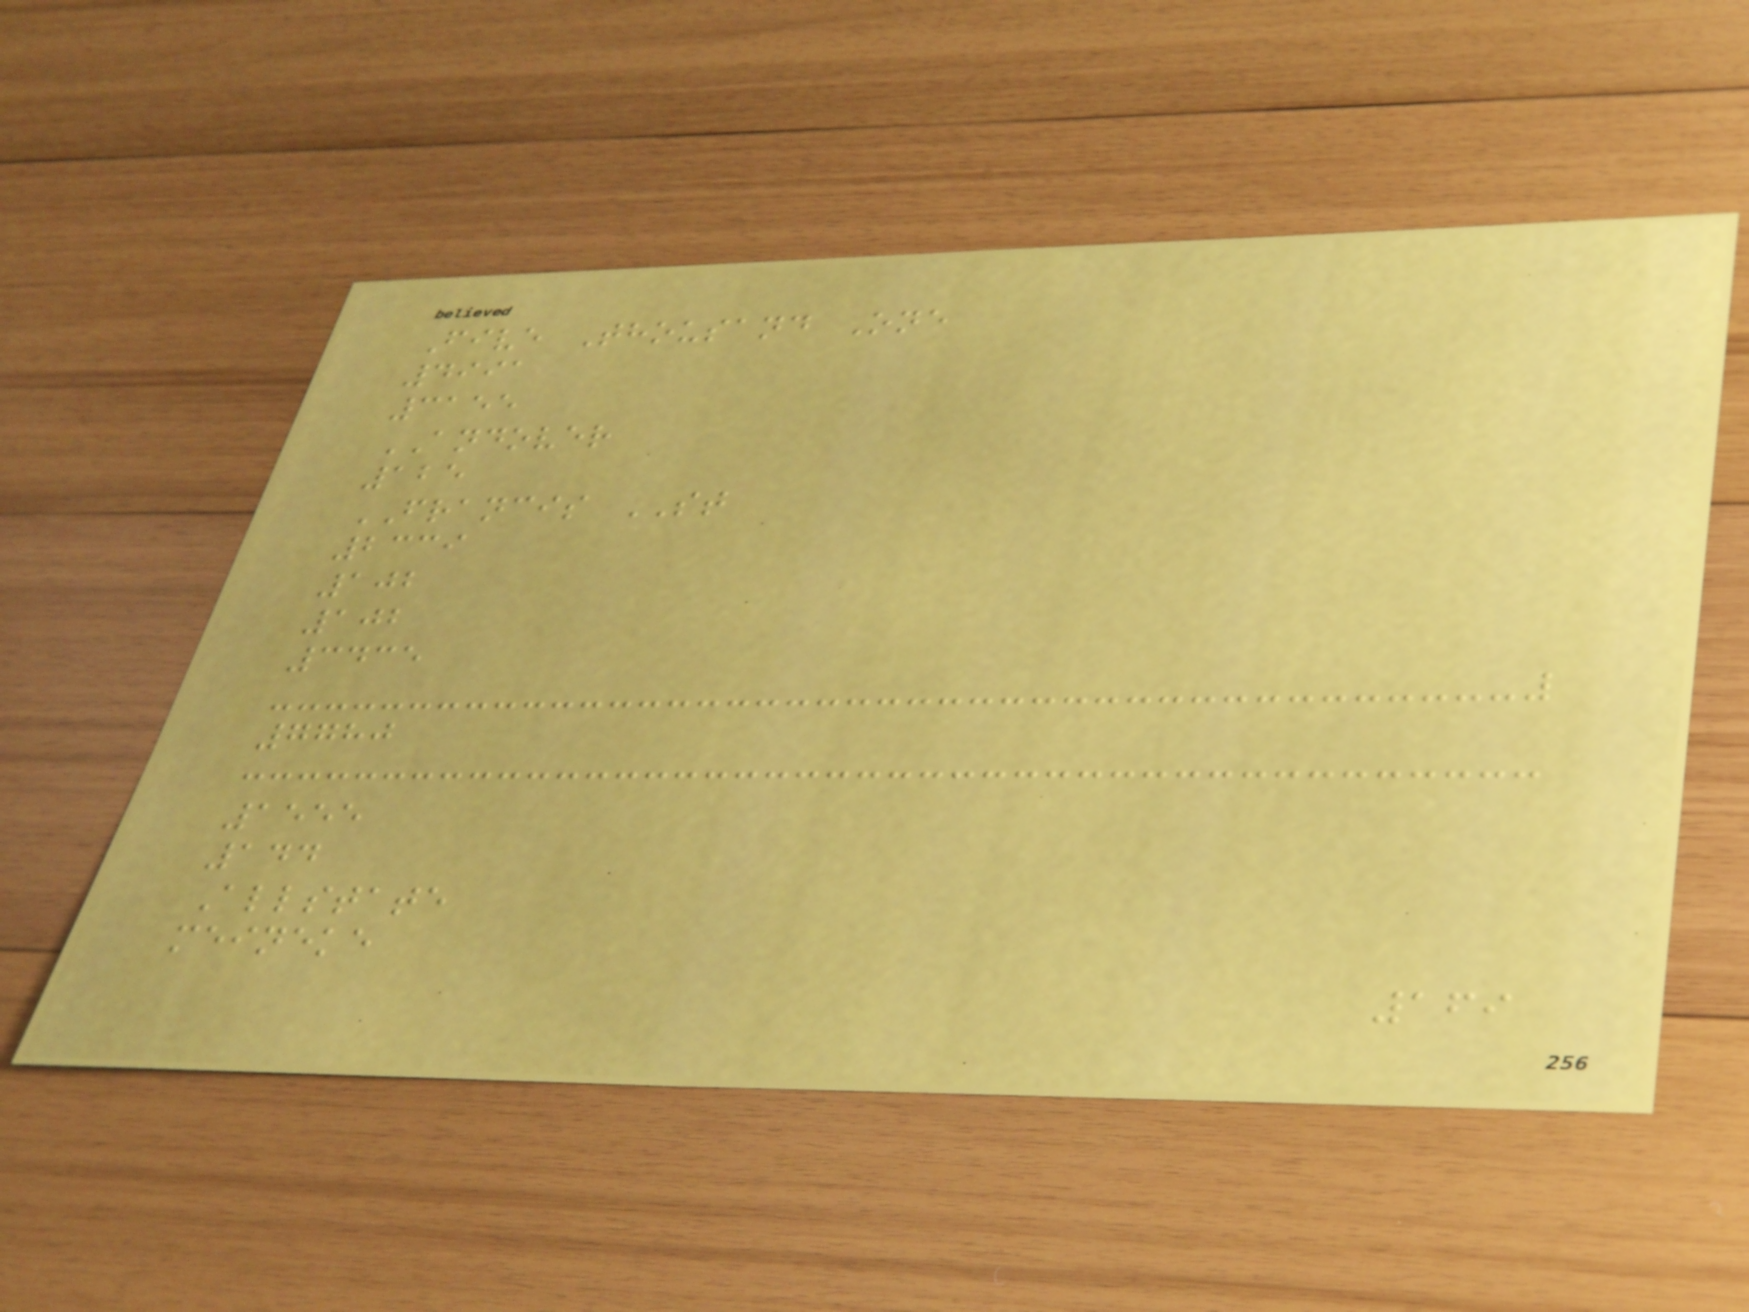Five Thousand One
4991
3155
ANDOVER
125
FRANCIS ST
2339
102
102
3435
7780
1555
144
Allstate
meineke
169
